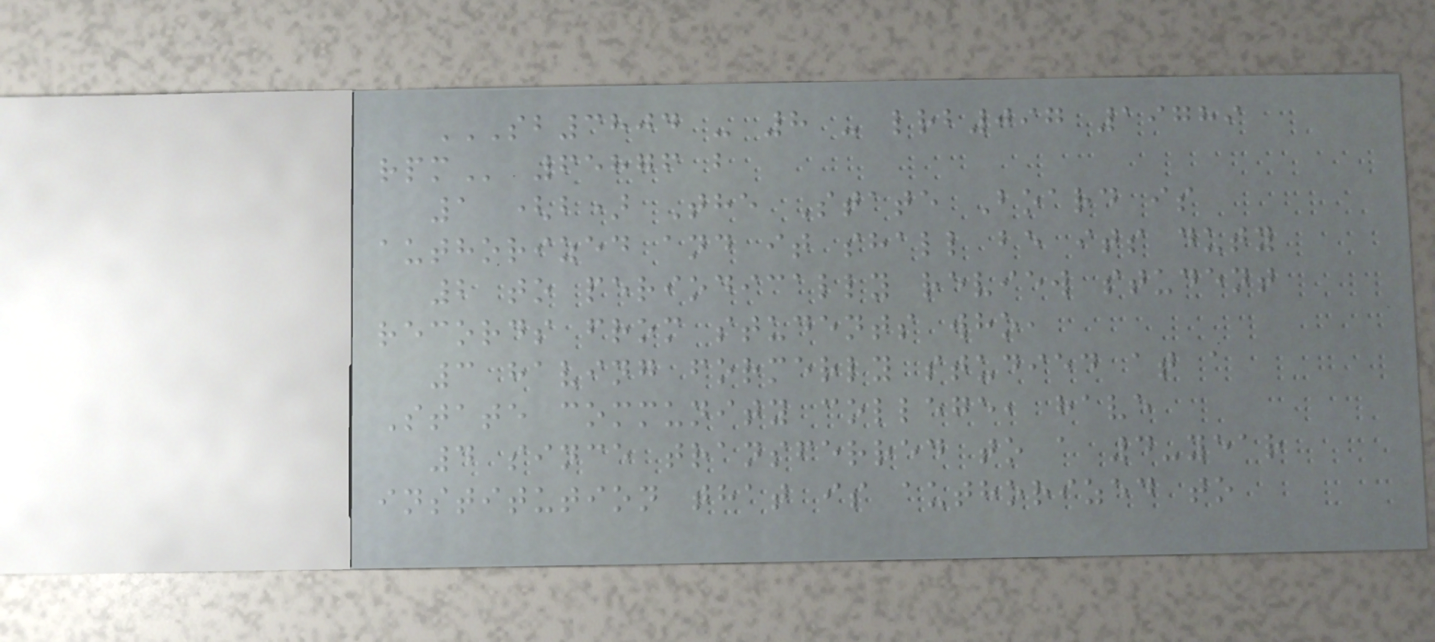SB3804 - 8 - LRB097 19789
RPM 65876 b
1 (b) The State Board is
authorized and it shall be its duty
2 to periodically review student
records from students who,
3 having formerly studied at a
State community college, have
4 since transferred to a 4-year
institution that is authorized to
